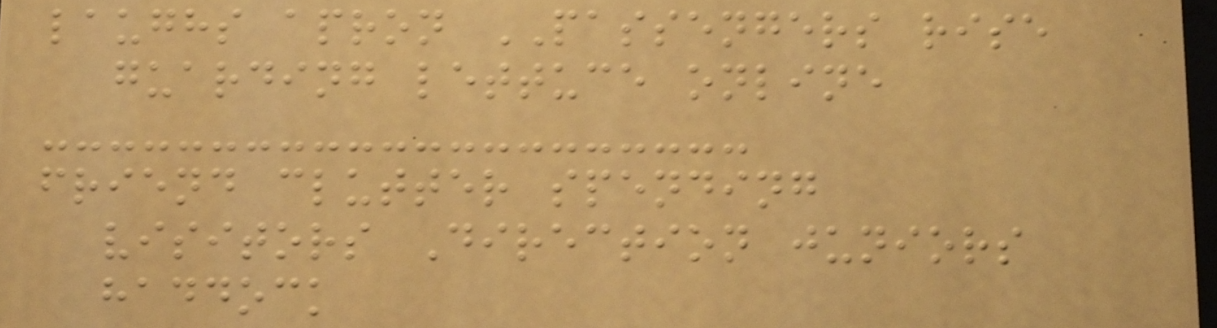laughs apron PASSENGERS rise
guarding lettuce online
friend clutter spending
visitors Direction juniors
haddock
